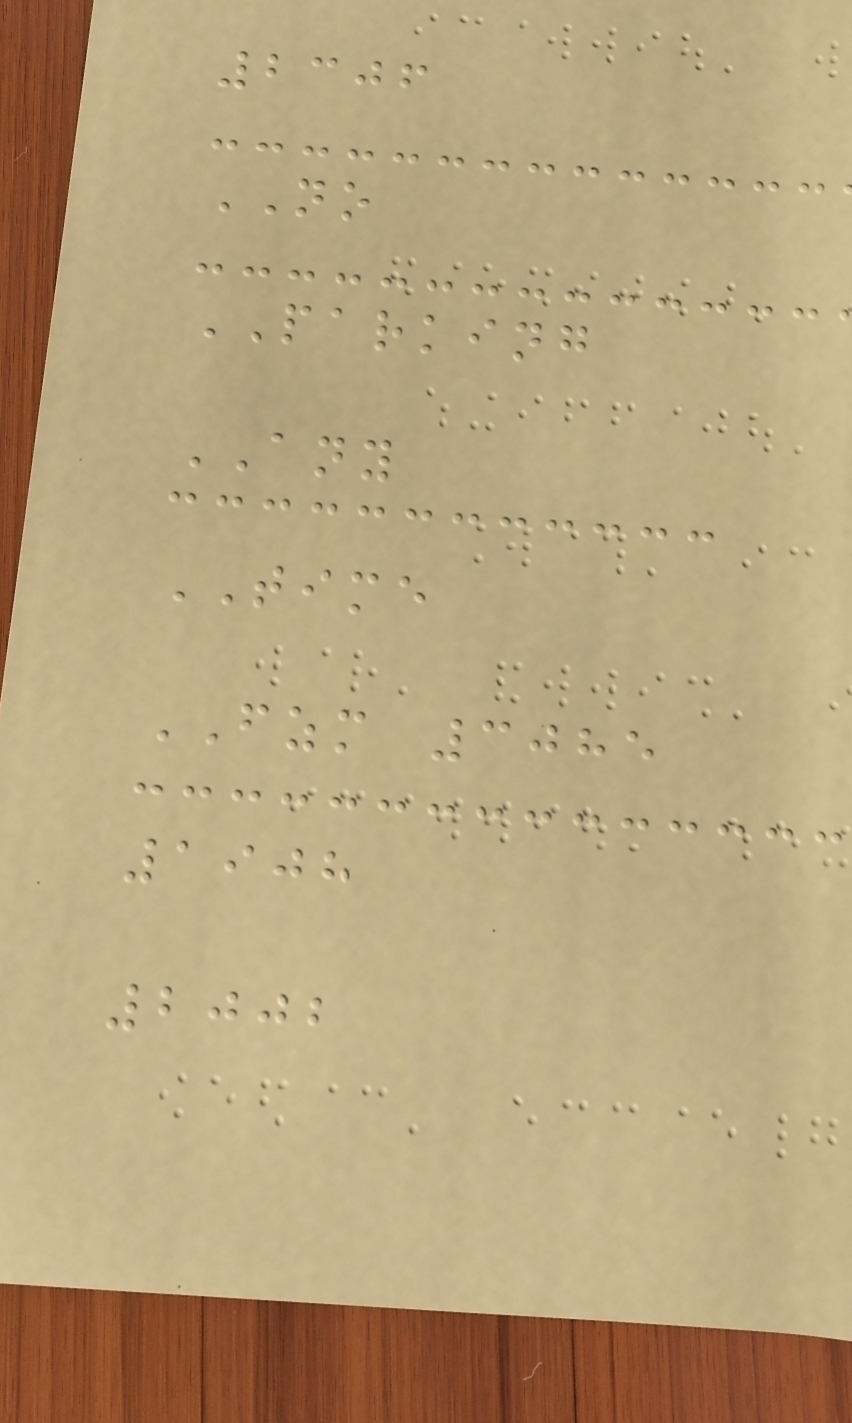2306
NO
PARKING
ANY
TIME
FZM 3085
1908
2002
